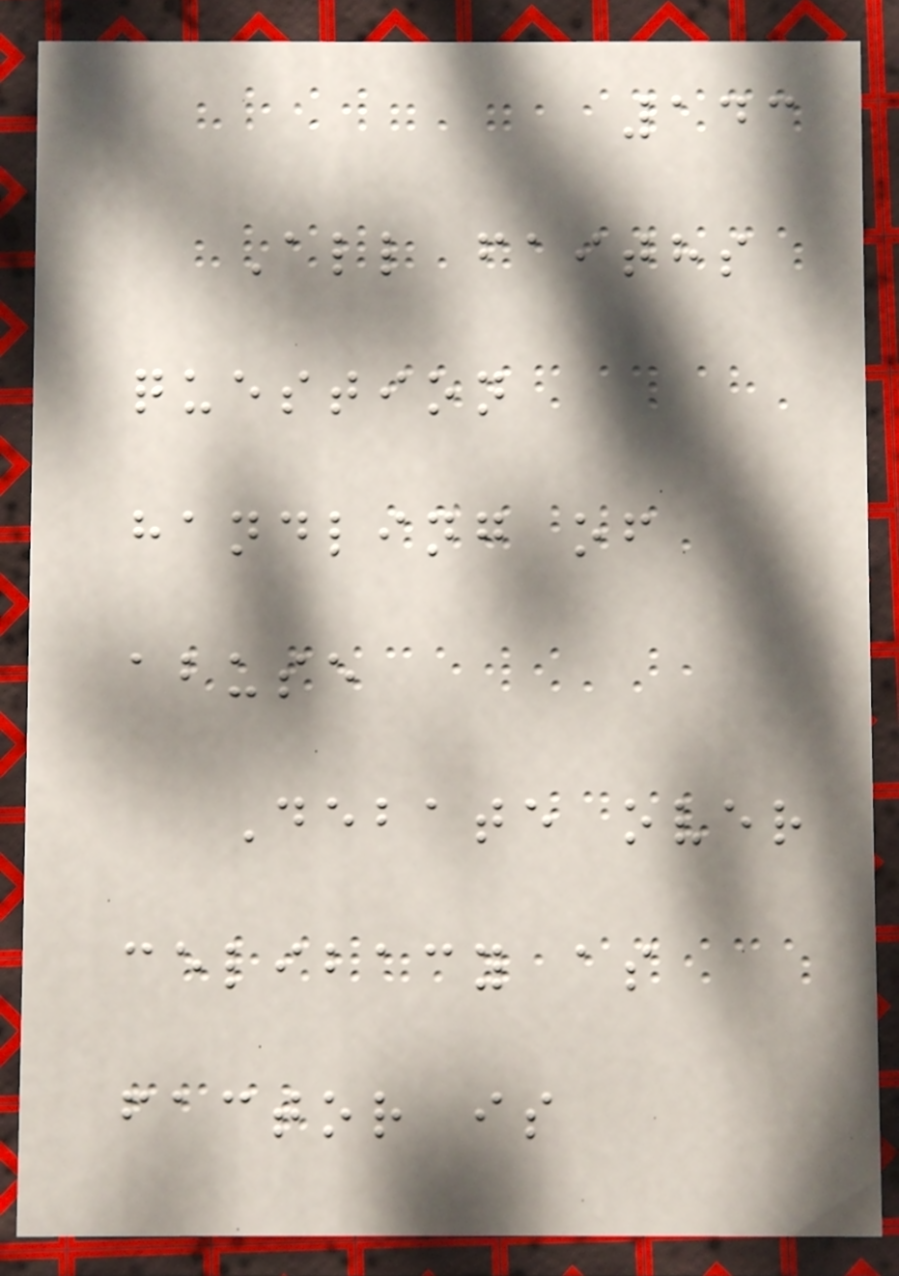143
All faiths
question
handling of
abuse
Debate over
celibacy as
factor is
